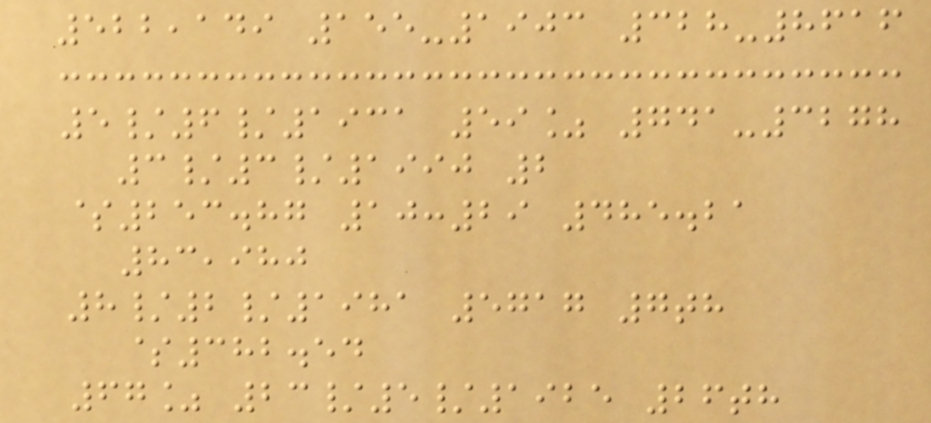522,149 155-1903 328-8616
5/6/1931 59% 741-3278
3/3/1990 2
$253.87 10:29 485.21
83,980
8/2/1981 5717 7th
$382.54
67% 23/5/1925 26th
